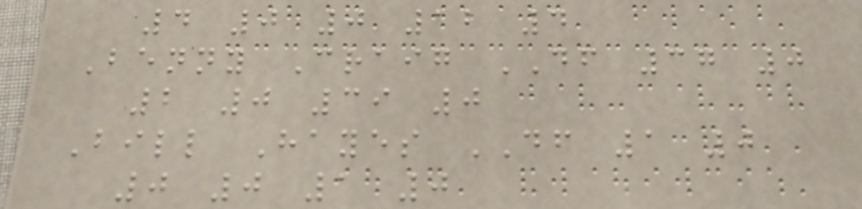4 0 0 12 4
Benny Craig DF 37 0
2 0 39 0
Bill Hayes DF 1 0
0 0 1 0
